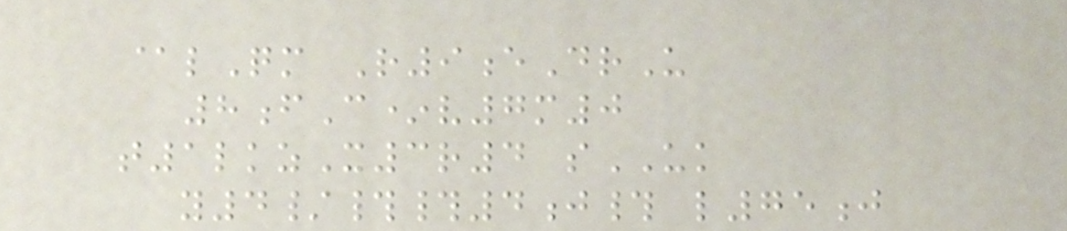@lQm R9eDrU
8fC*v7m0
t1lkzX3r4 sUK
y4/##4j# l75j
